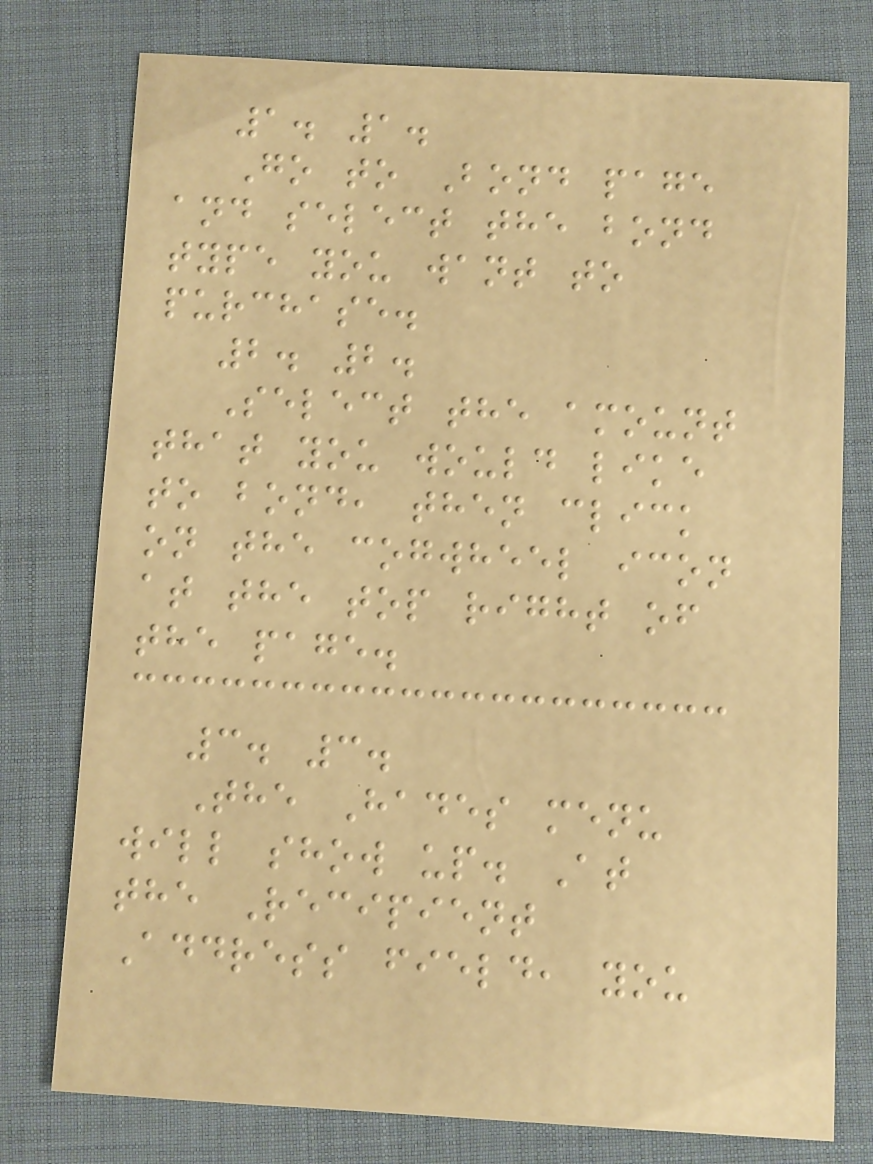1. 1.
Go to Bond page
and select the bond
type you want to
purchase.
2. 2.
Select the amount
that you would like
to bond, then click
on the cogwheel icon
at the top right of
the page.
3. 3.
The Hades menu
will show up. At
the Recipient
Address field, you
